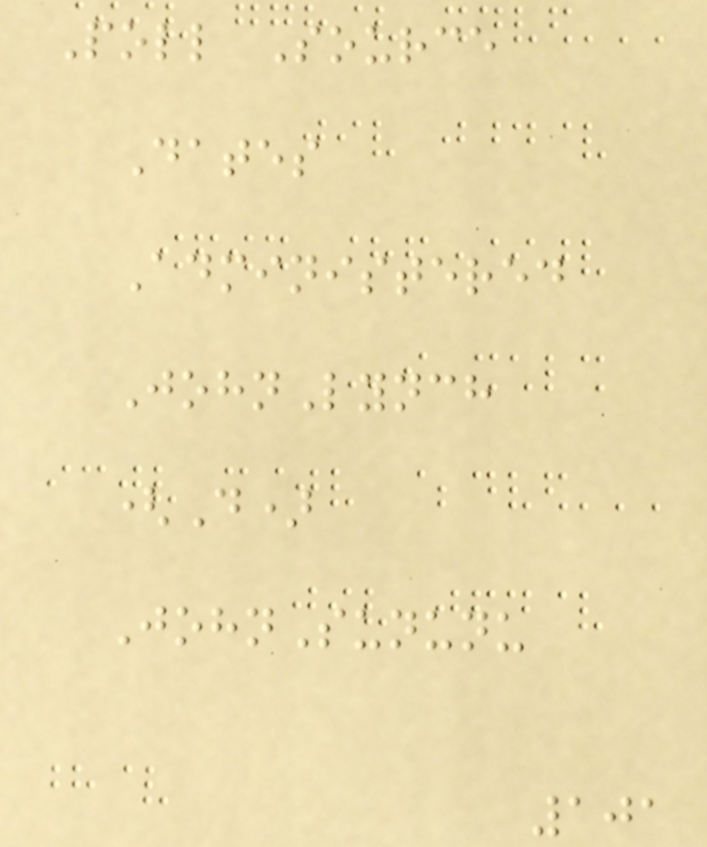Poll Source
Dates
Administered
JohnLynch
(D)
JohnSununu
101
